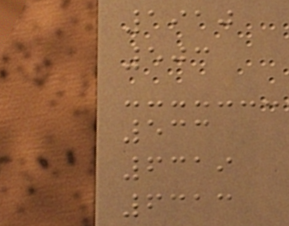1910
503
533
6319
6313
